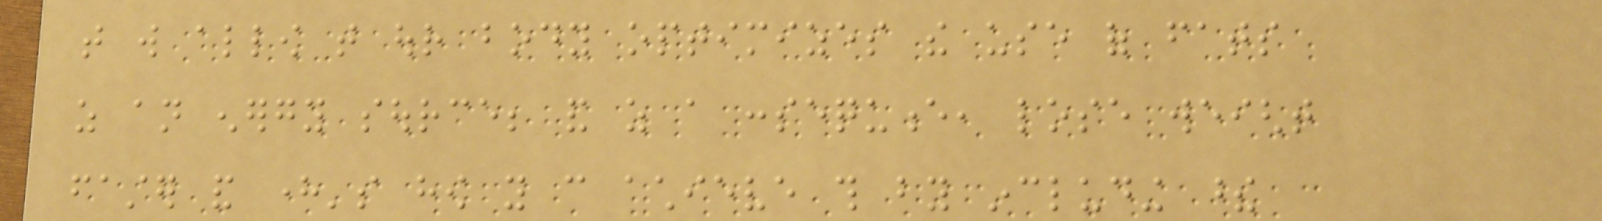that will allow that our body optimizes the use of fats
as an energy source; and as a consequence, lose weight
faster and here's how you can achieve this by including these
